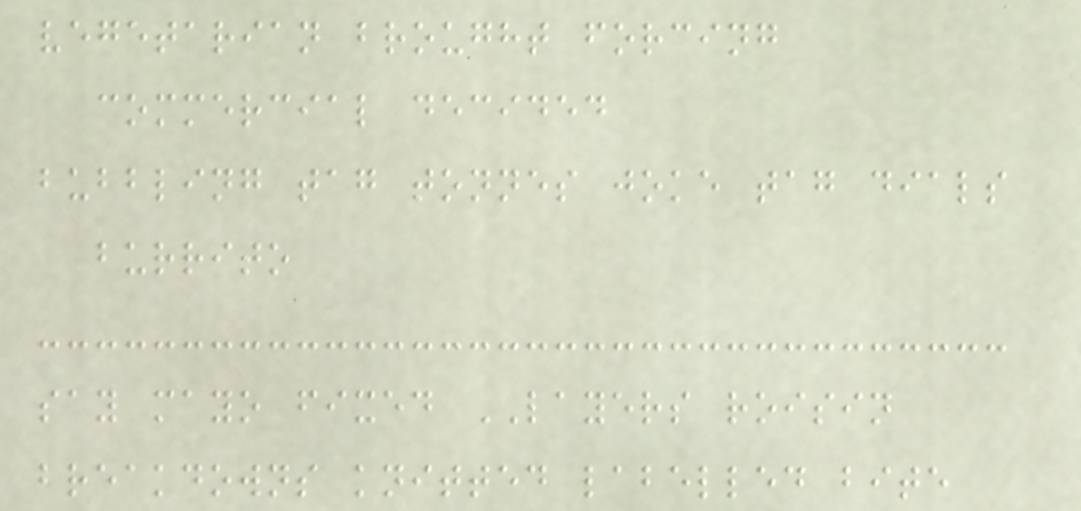vegetarian brought forcing
commercial decided
bubbling tag tonnes joke tag dials
burrito
say mayo fixed LAYERS roisin
breakdowns knitted labelled bite
